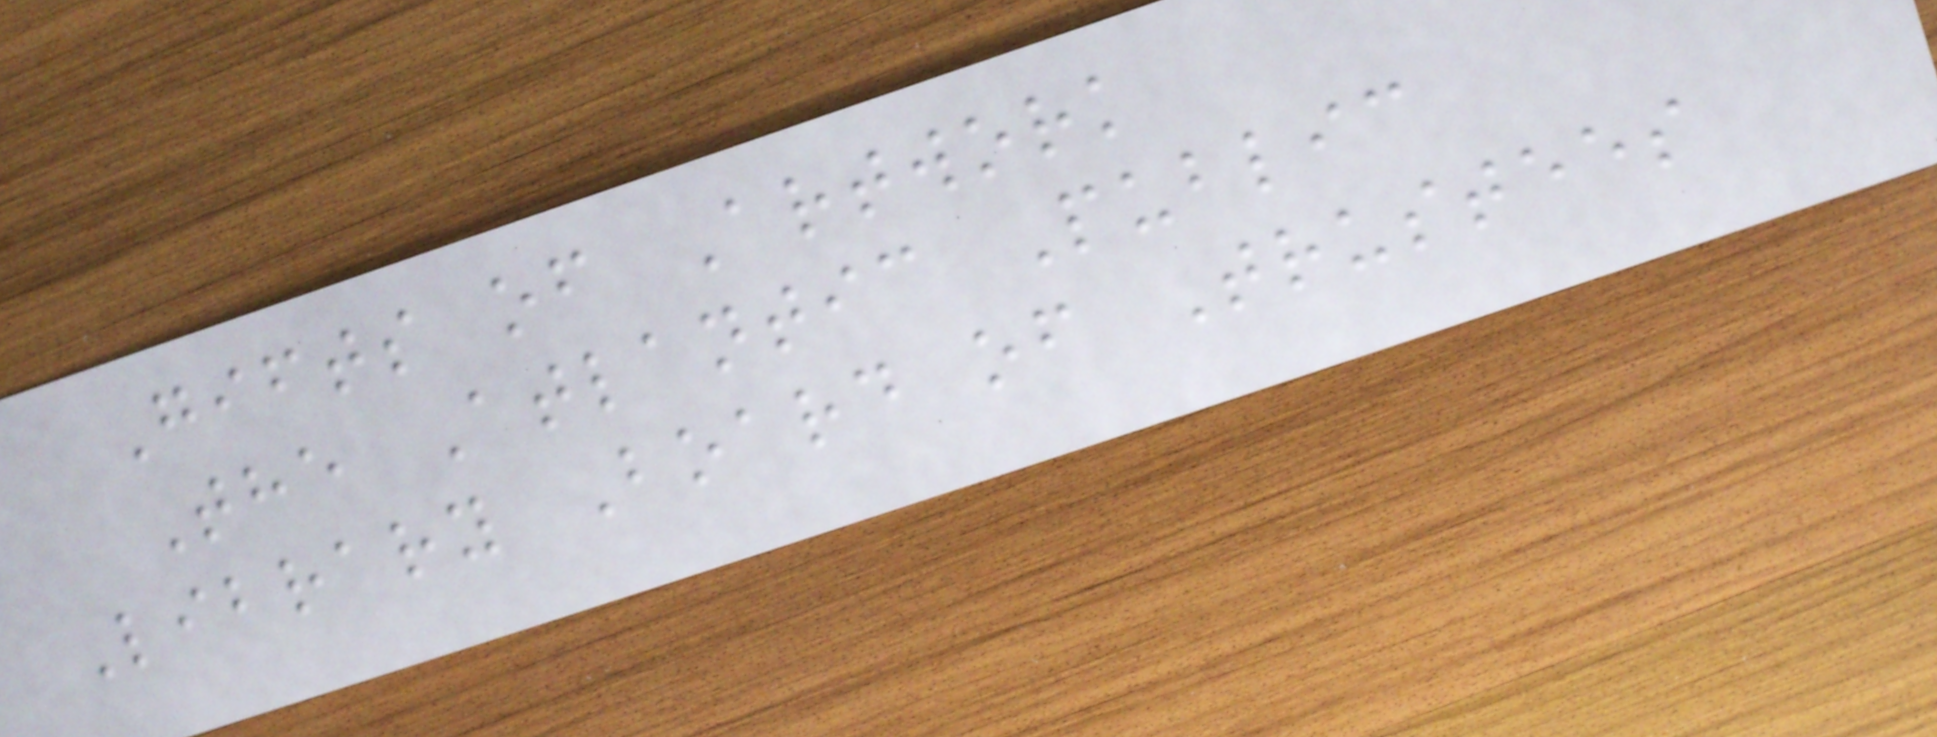Gifts of Artwork
The Atlantic Public
Library Board of Trustees
